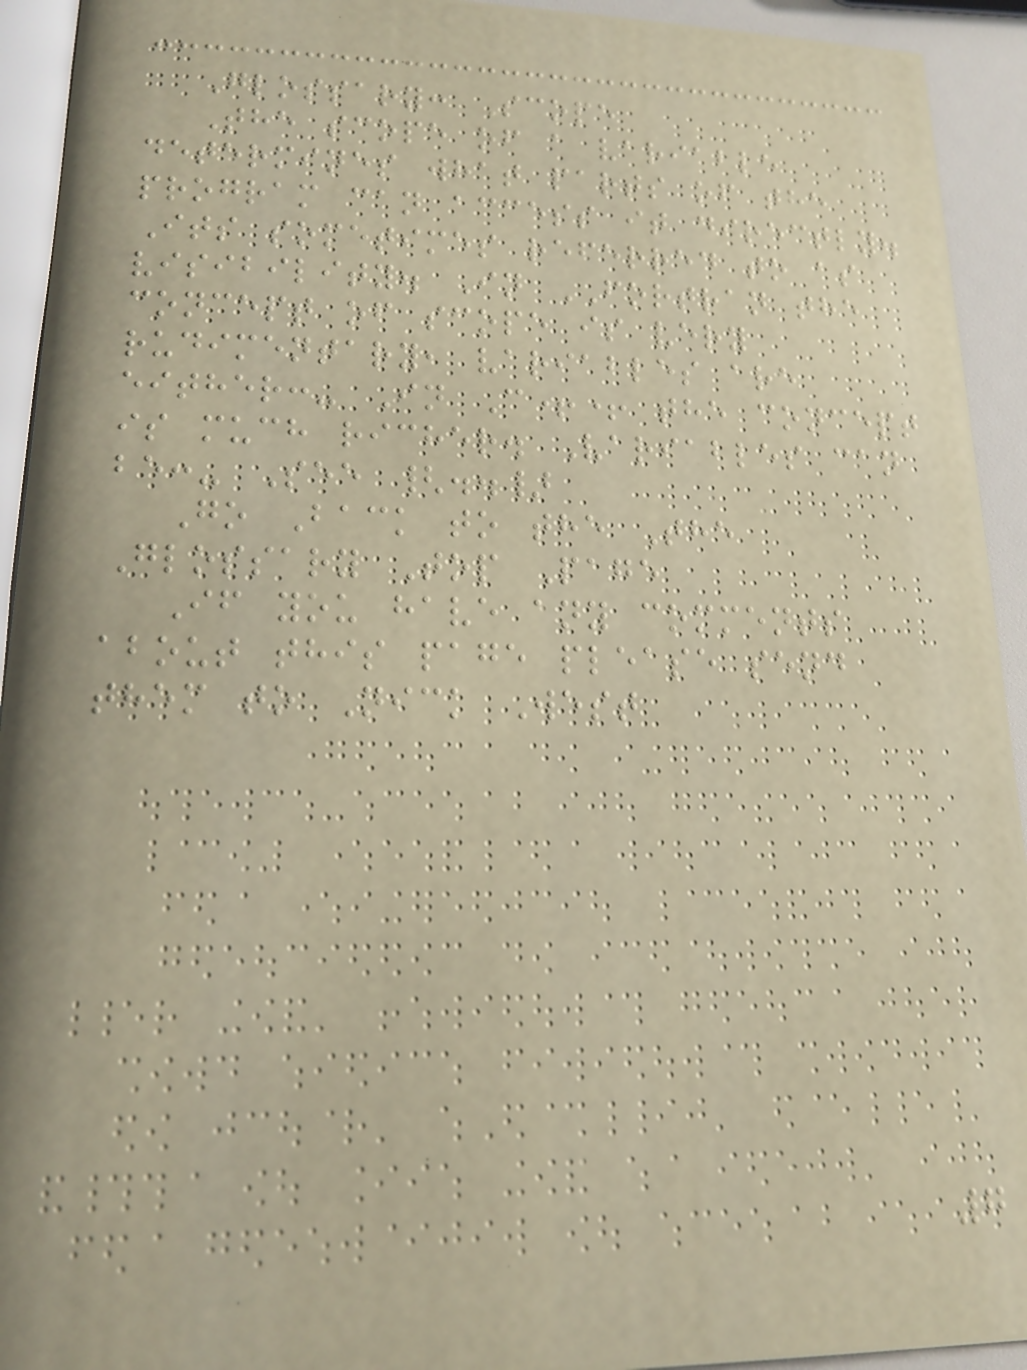Glossary: Scope
The scope of a variable
determines what parts of the
program can access it directly.
Its sometimes referred to as
visibility. In FORTRAN the
concept of scope is very
rudimentary, variables are
either:- In C++ the concept
is much richer. Variables can
be:- See {..}
Go Back to the The
Glossary Top Page
If you have any comments
about this page please send
them to Nick West
7
